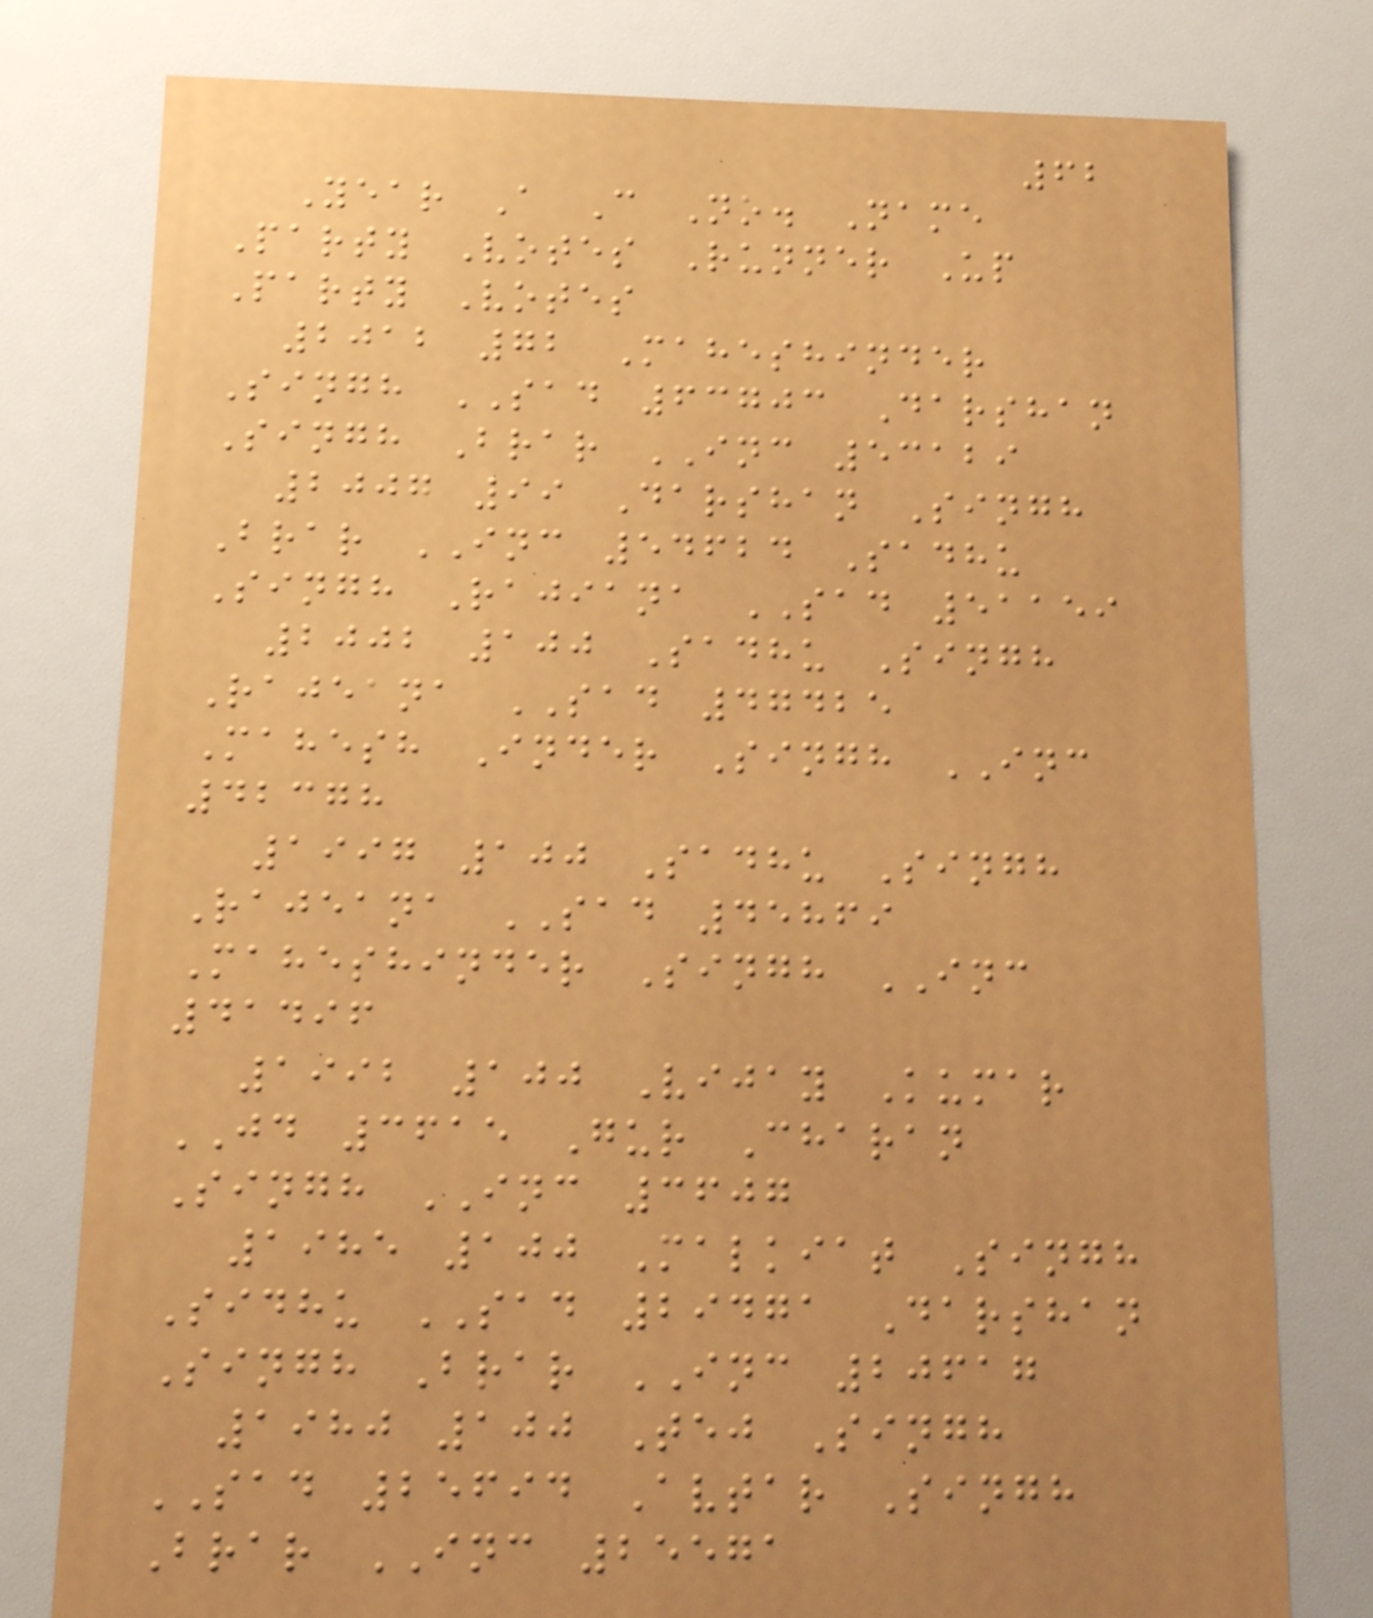62
Year A C No. Name
Party Votes Runner Up
Party Votes
2012 72 Maheshinder
Singh SAD 63703 Darshan
Singh Brar INC 53129
2007 99 Darshan Singh
Brar INC 54624 Sadhu
Singh Rajiana SAD 51159
2002 100 Sadhu Singh
Rajeana SAD 47425
Mahesh Inder Singh INC
42378
1997 100 Sadhu Singh
Rajeana SAD 45869
Maheshinder Singh INC
41496
1992 100 Vijay Kumar
JD 3615 Gur Charan
Singh INC 3607
1985 100 Malkiat Singh
Sidhu SAD 29471 Darshan
Singh Brar INC 20617
1980 100 Tej Singh
SAD 25694 Avtar Singh
Brar INC 25571
